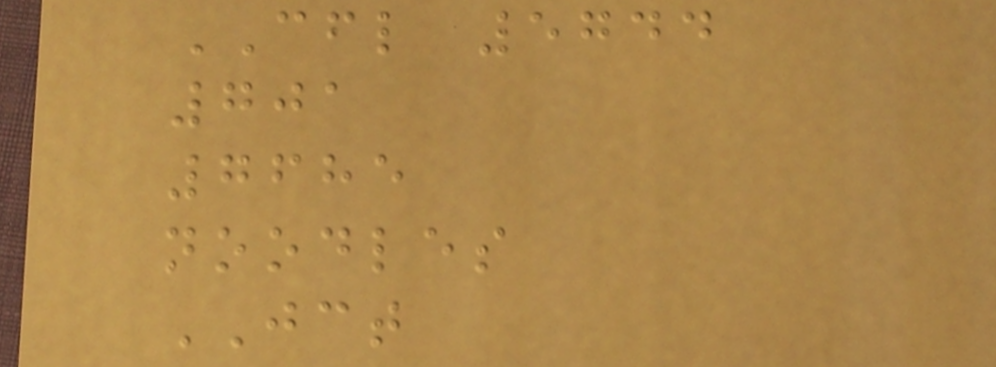CFL 5744
701
7685
noodles
JCT
